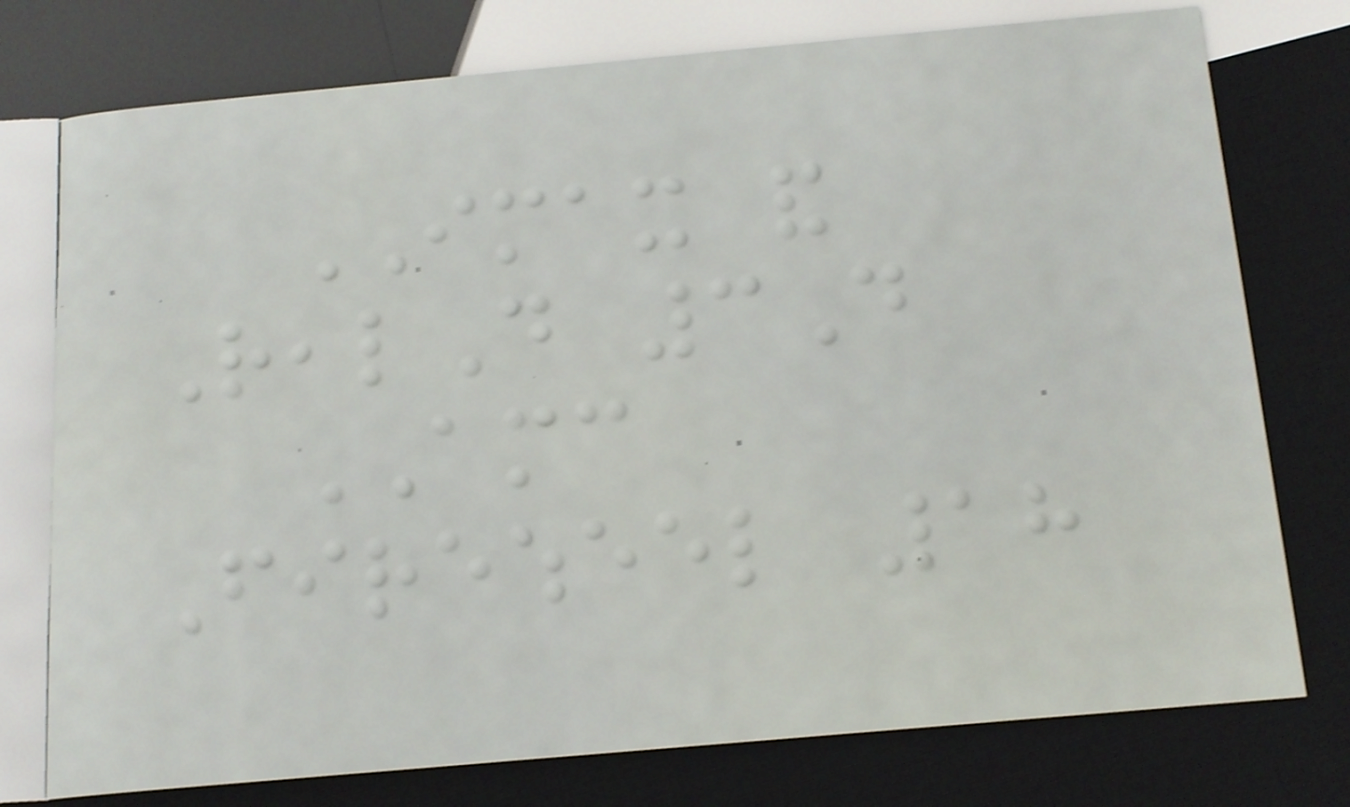IMAX and
RealD 3D
AMC
Firewheel 18
